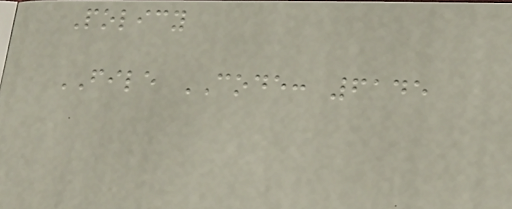Policy
FILE CODE: 6145
